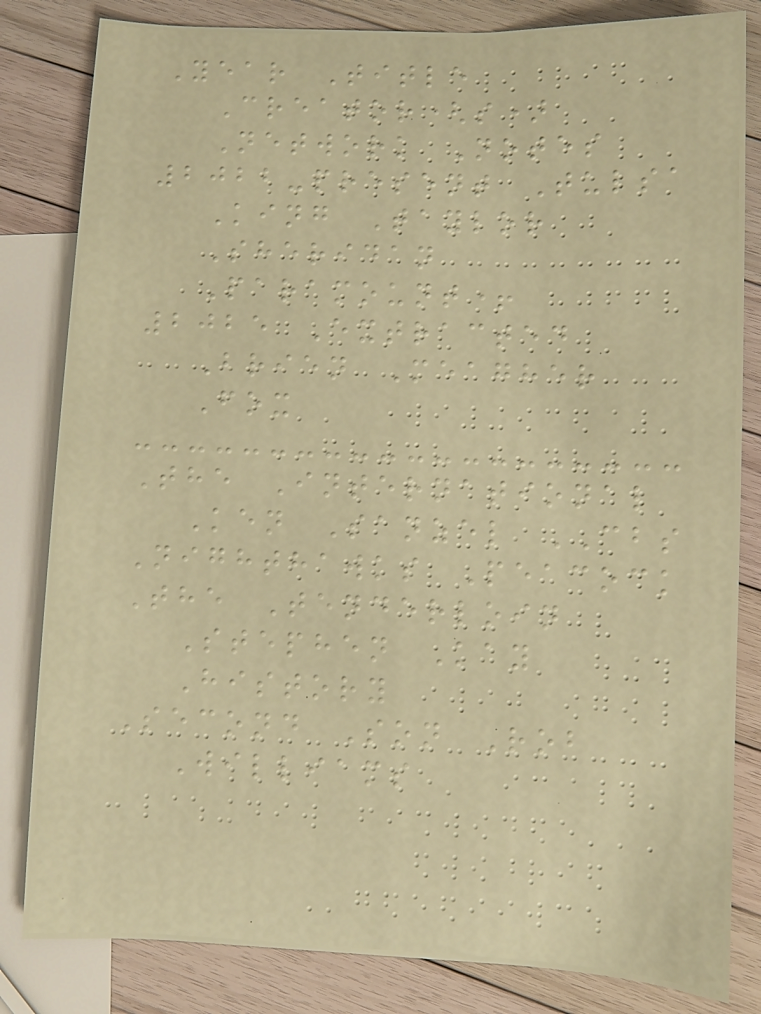Year Title
Creator(s)
Network Notes
2022-present Tulsa
King Taylor
Sheridan
Paramount+
2025 Extracted
Brien Meagher
Fox
The International
Ken Sanzel CBS
Nighthawks Peacock
The Tenderloin
Stephen Kay
History
Second Son Rob
Williams
